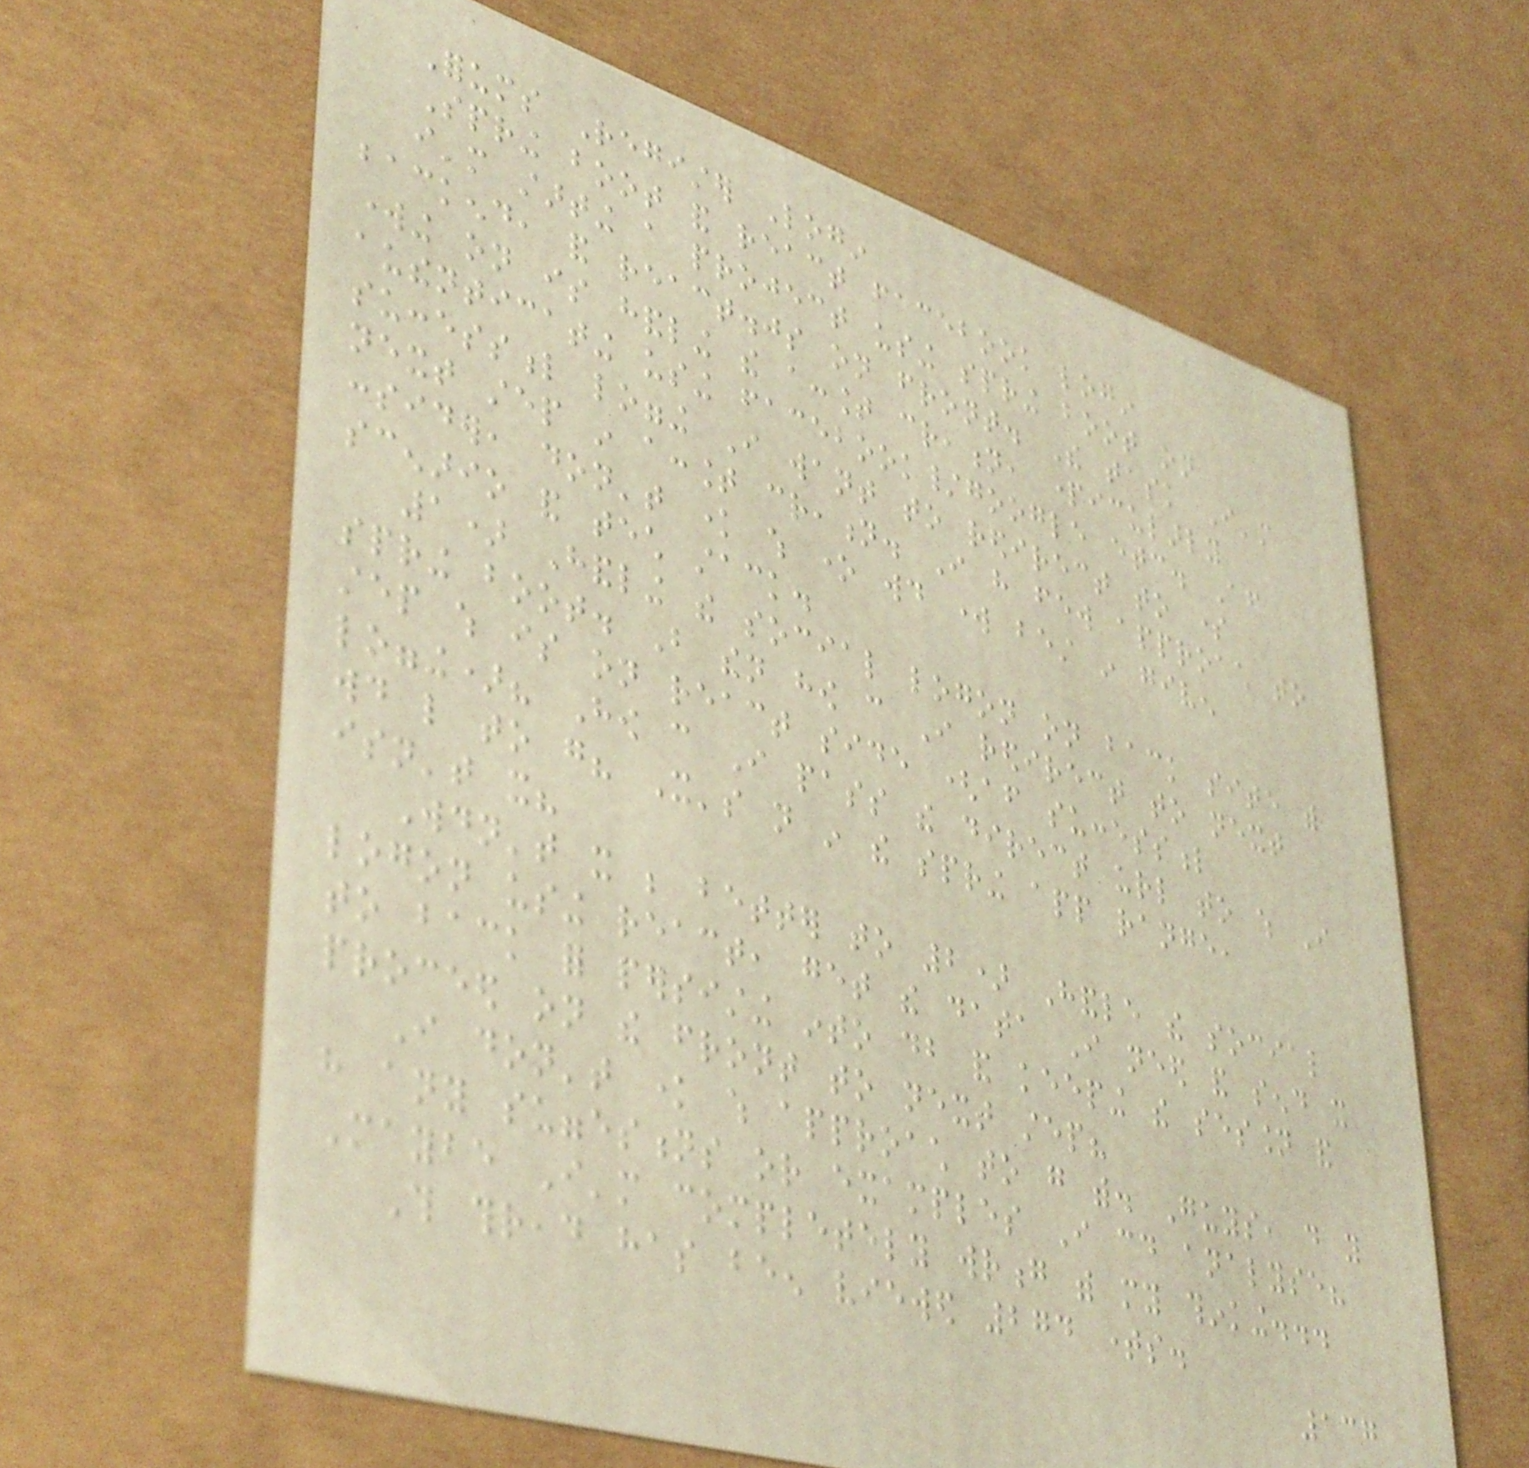Forums Register Login
Spring boot and react facebook login
i'm starting a project using spring boot on
backend, and react.js on front. The task I'm
working on is handling the account creation, particularly
authenticating using facebook/google etc. After
successful logging I want to redirect to some
next step in account creation. I have few approach to
consider, don't know which one would work best in given
scenario and tech stack.
1) Handling the social logon on back site with
spring boot. But then how can I redirect to next
step which is on react side (after successful
logging)? How can I pass the direct url to which I
would like to go? It's not in the spring app range,
isn't it?
Wouldn't it be better to 2) Handle the social
logon using react, get the data I need and send it
to back for persisting into db and keeping the session and
proceed on the front to next step?
I don't know which approach to go with. Guys, do you
have any suggestions or examples I could analyse?
Maybe I'm completely wrong with my thinking...
This thread has been viewed 274 times.
137
